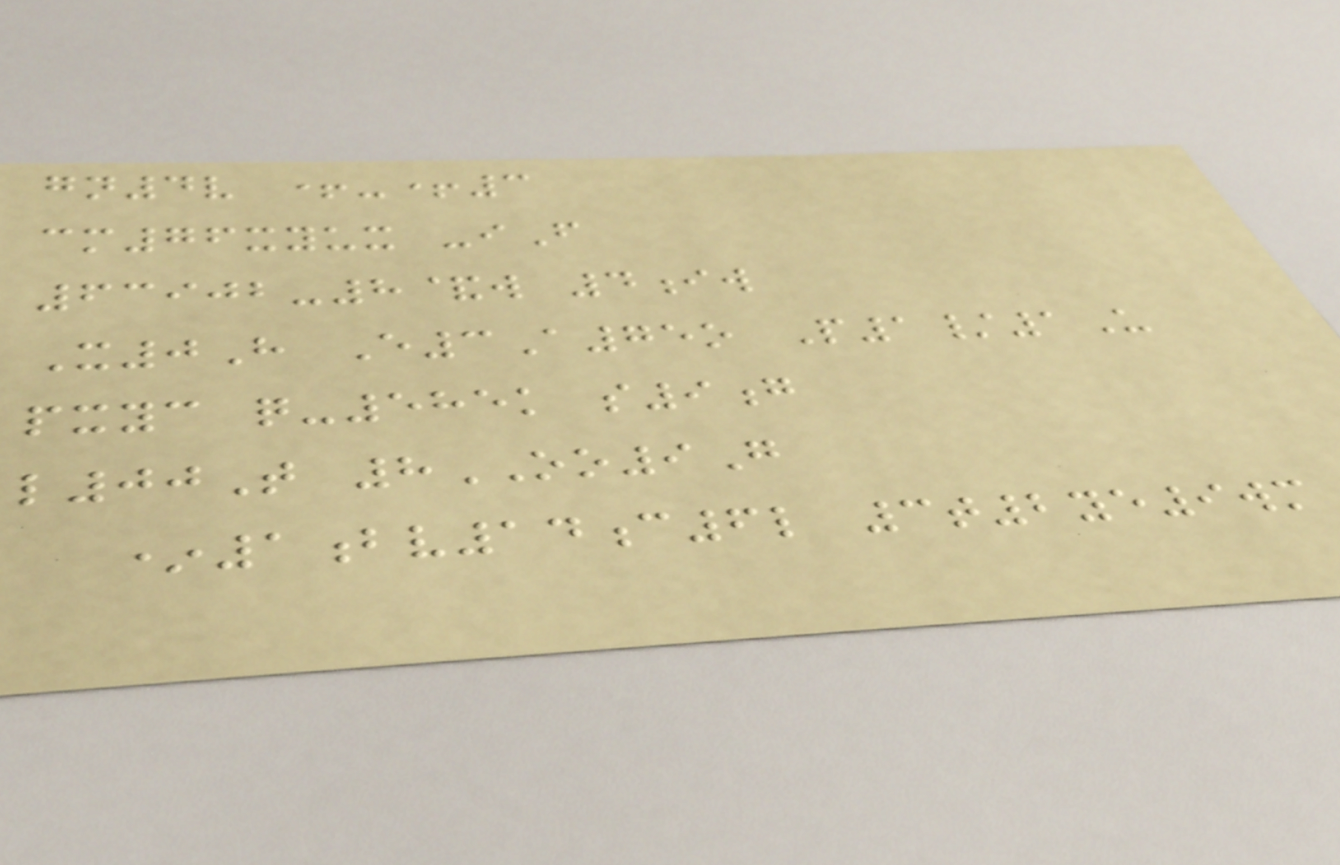gn4v +-+3
cm76xyux -iF
63902-8&w 4iw
X0H E3A75o P1/1U
pxyc q-585k s9g
l00T 8OO9G
*1bv14c6l 3t2ye9wm
